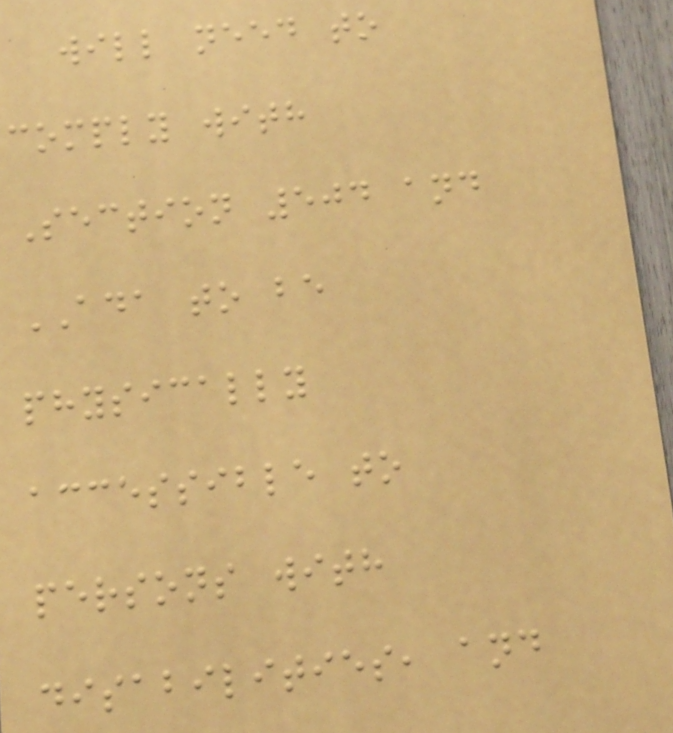will need to
comply with
Section 504 and
ADA to be
physically
accessible to
persons with
disabilities, and
